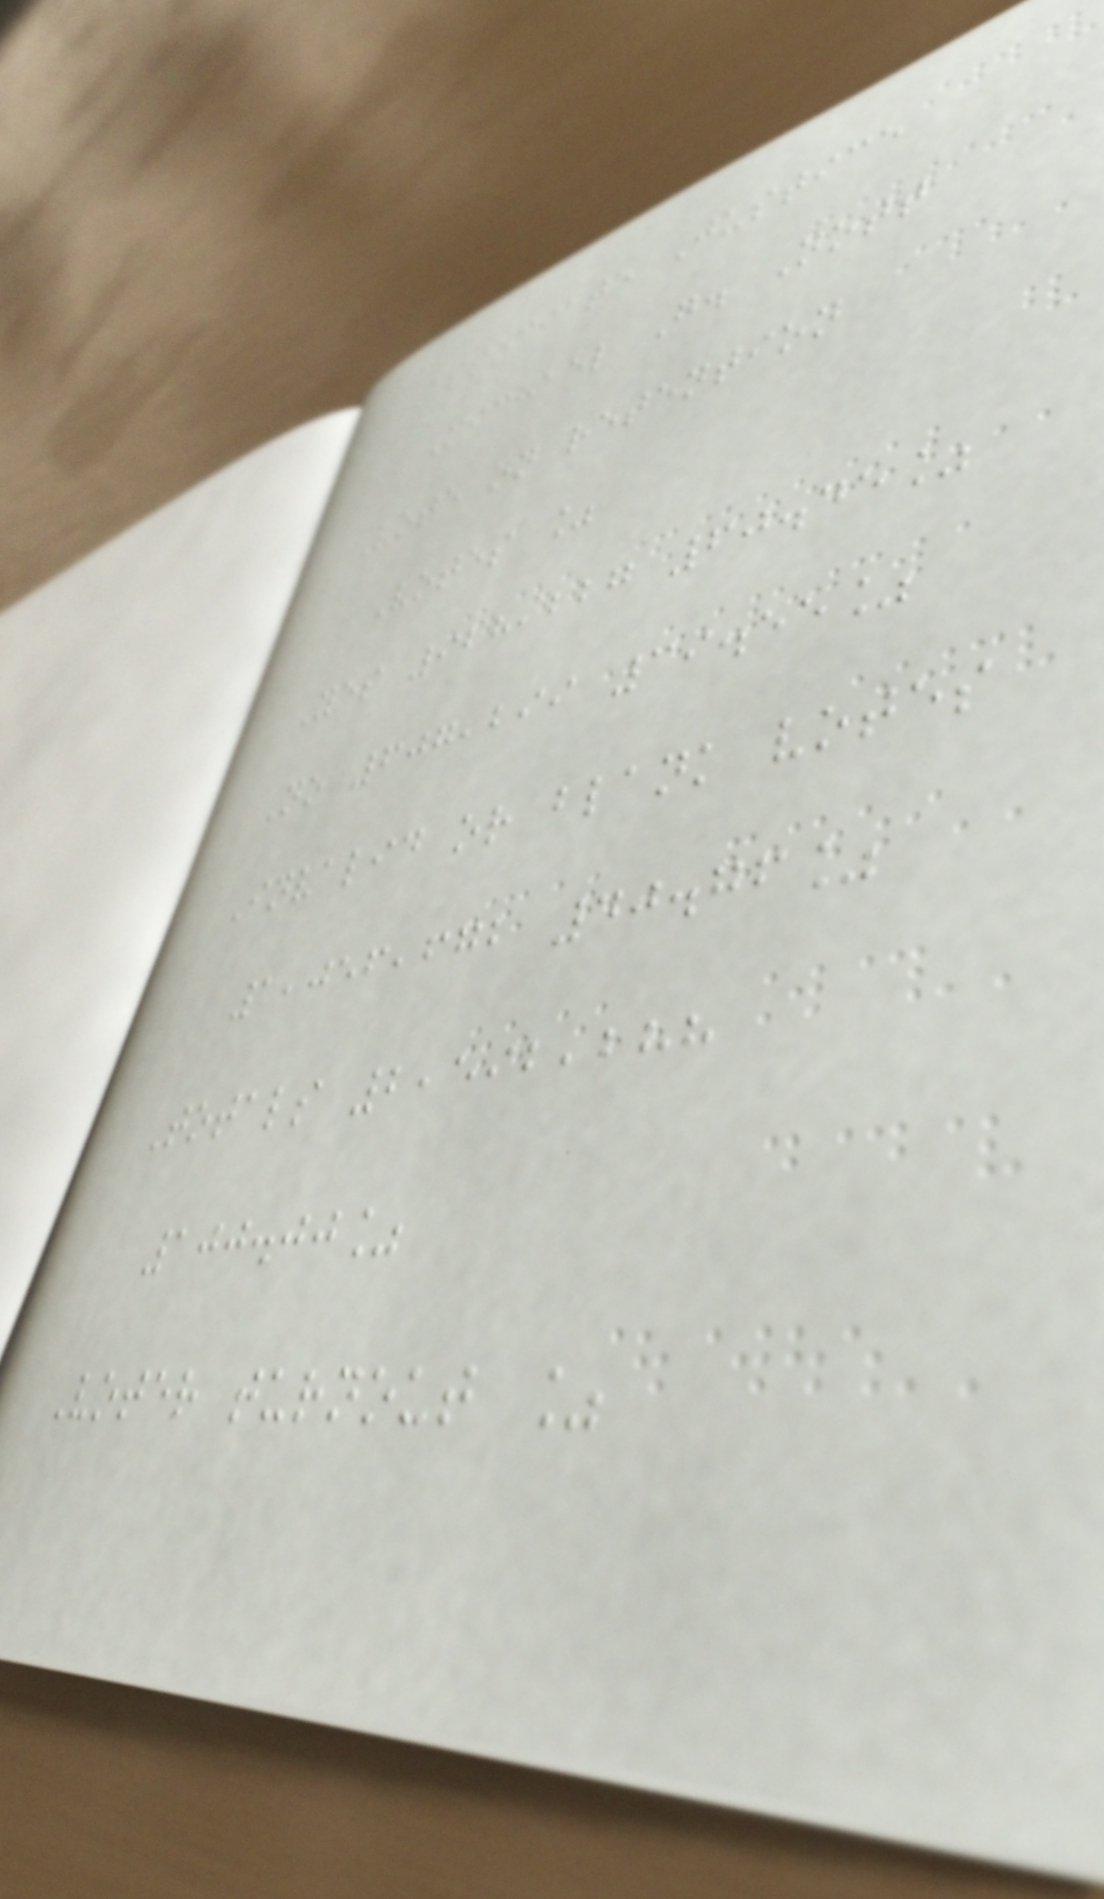Associate Justice
Michael G. Nott
Vote on retention
Votes %
Yes 928,227 60.45%
No 607,299 39.55%
Invalid or blank votes
1,056,672 40.76%
Totals 2,592,288
100.00%
Voter turnout %
